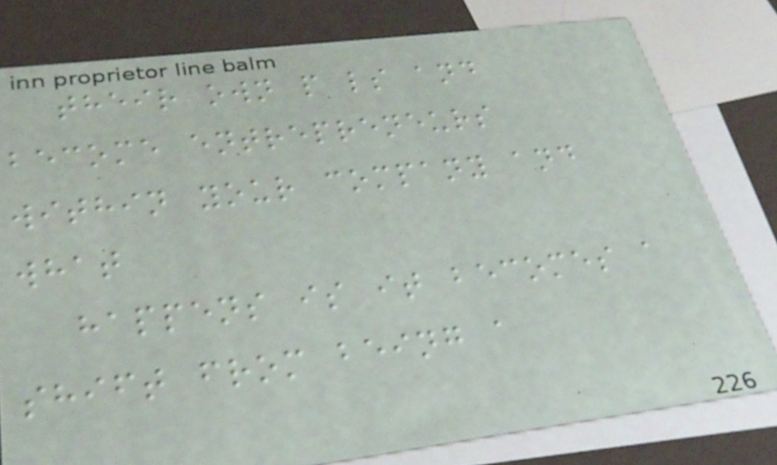their own p ls and
become entrepreneurs
within your company and
what
happens is it becomes a
shift from being a
